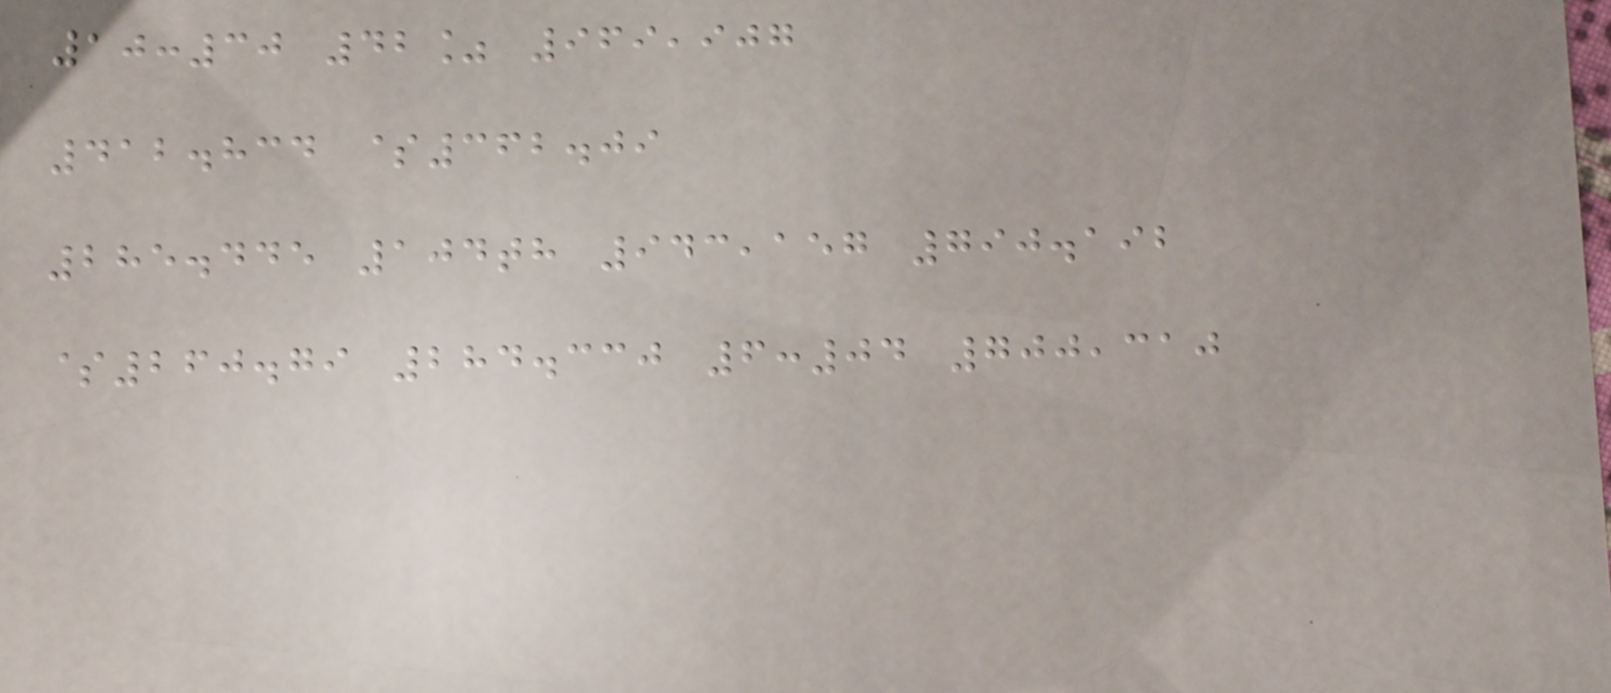10:30 42% 969,907
412.834 $362.09
285.445 104th 943,157 790.192
$260.79 284.330 6:04 700,310
